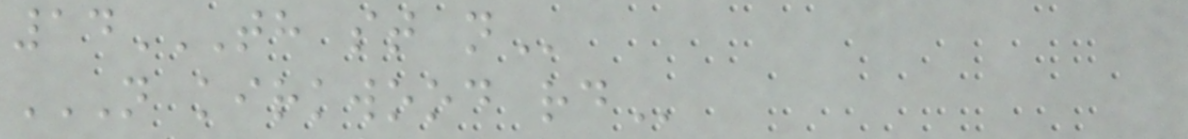14TH ST N
N KIRKWOOD RD
